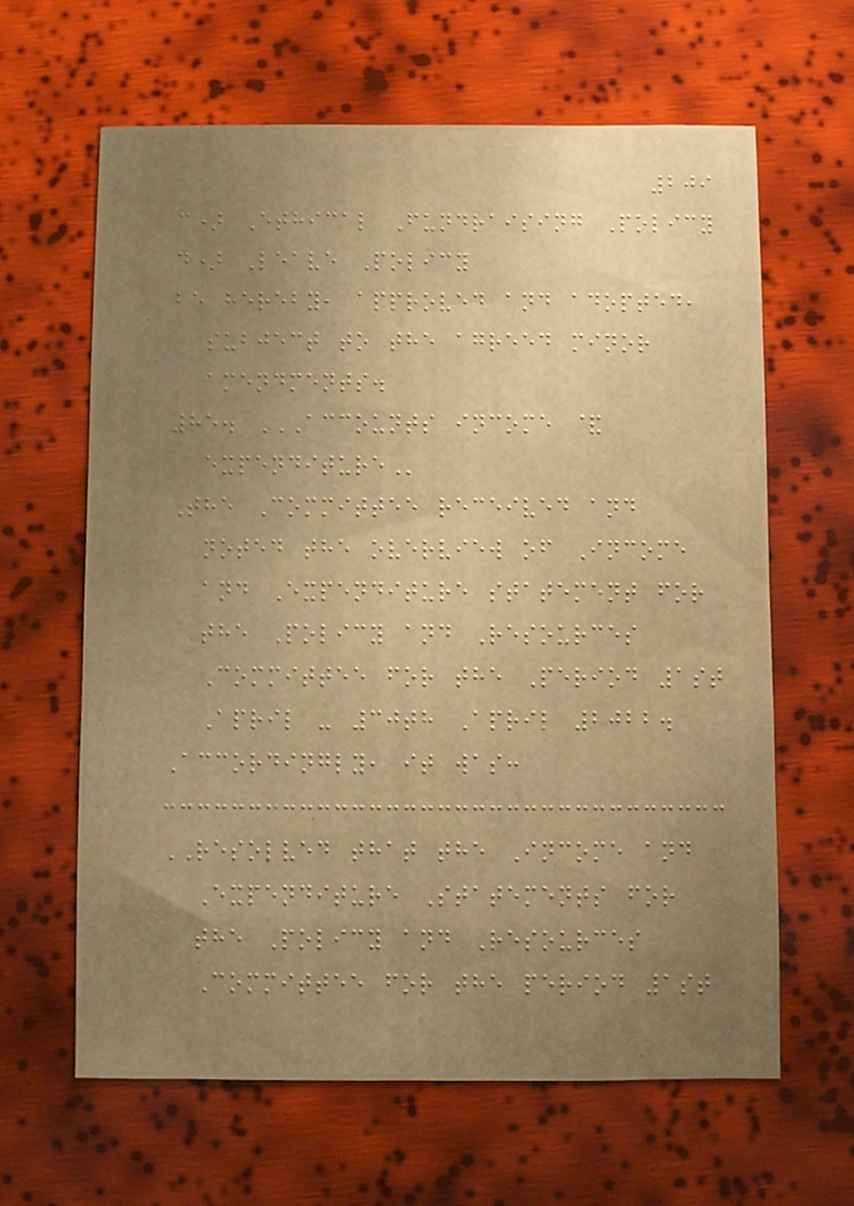209
c) Ethical Fundraising Policy
d) Leave Policy
be hereby, approved and adopted,
subject to the agreed minor
amendments.
85. ACCOUNTS INCOME &
EXPENDITURE
The Committee received and
noted the overview of Income
and Expenditure statement for
the Policy and Resources
Committee for the Period 1st
April - 30th April 2022.
Accordingly, it was:
RESOLVED that the Income and
Expenditure Statements for
the Policy and Resources
Committee for the period 1st
